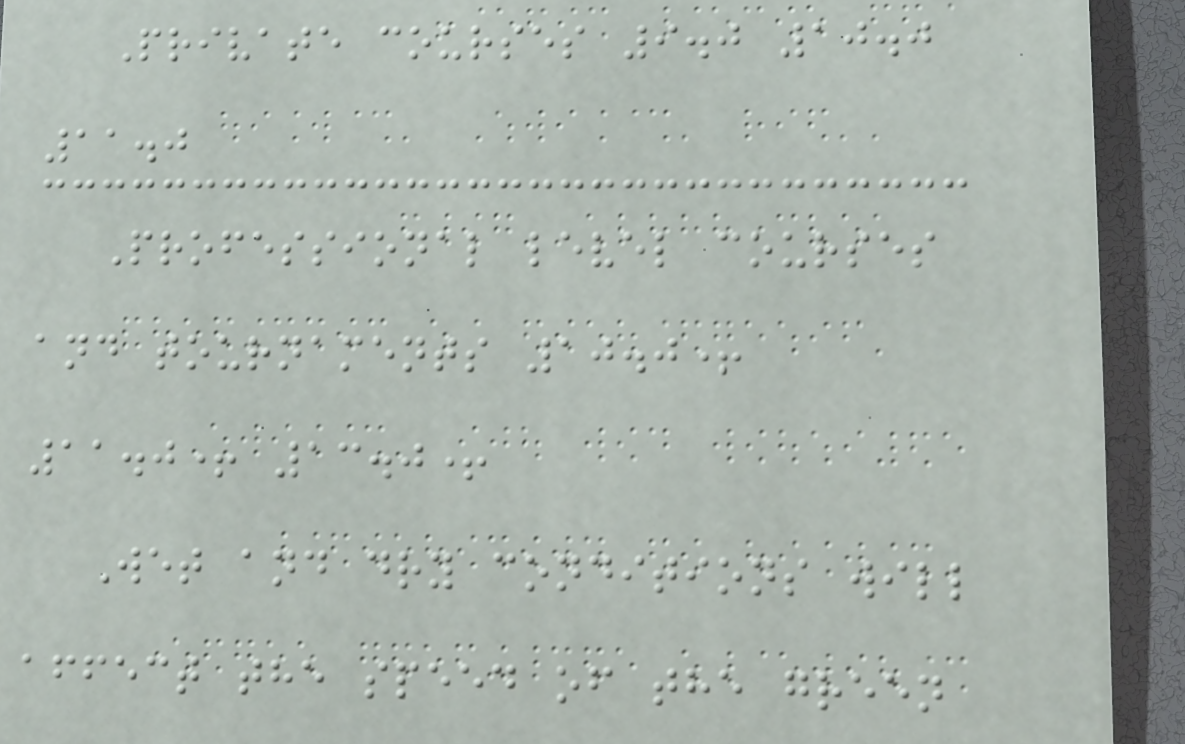Private courses 9.0 10.0
11.0
Professional level courses
and tournaments 10.0+
11.0+ 13.0+
Wet and dry conditions will
affect the speed of the green
